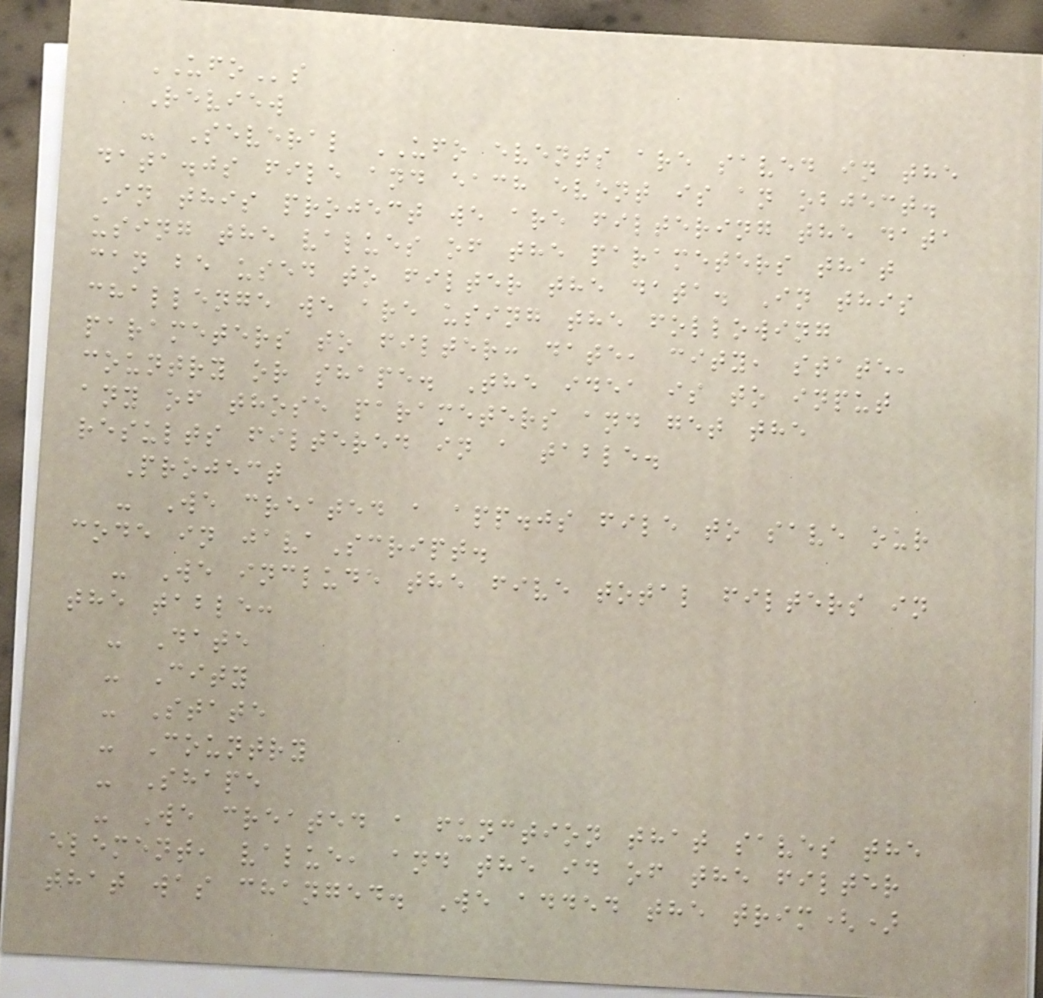UFOs
Review
- Several UFO events are saved in the
data.js file and each event is an object.
In this project we are filtering the data
using the values of the parameters that
can be used to filter the data. In this
challenge we are using the following
parameters to filter: date, city, state,
country or shape. The idea is to input
any of those parameters and get the
results filtered in a table.
Project
- We created a app.js file to save our
code in javaScript.
- We include the five total filters in
the table:
- Date
- City
- State
- Country
- Shape
- We created a function that saves the
element, value, and the id of the filter
that was changed. We added the trim()
